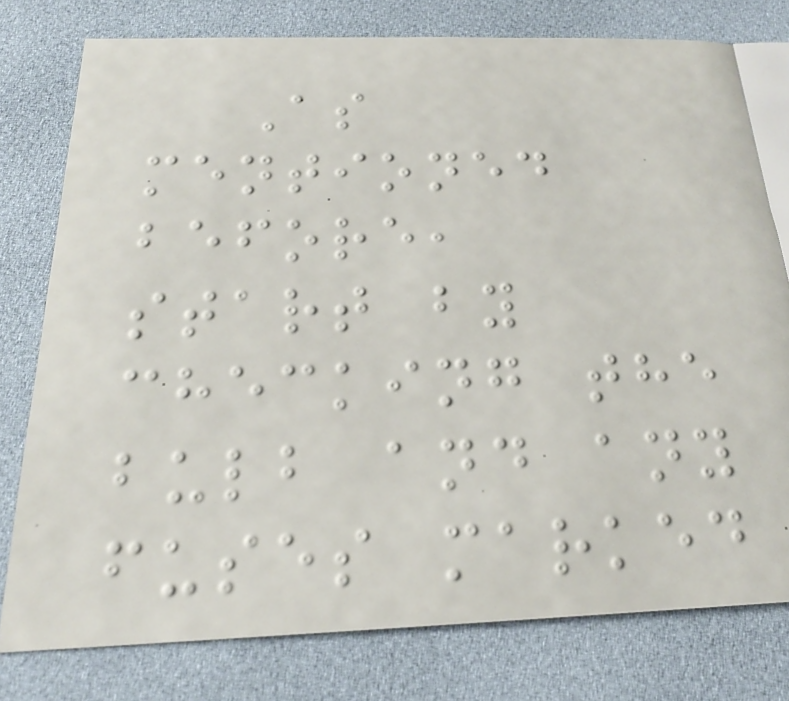As
mentioned
before,
start by
checking the
bulb and any
fuses marked
